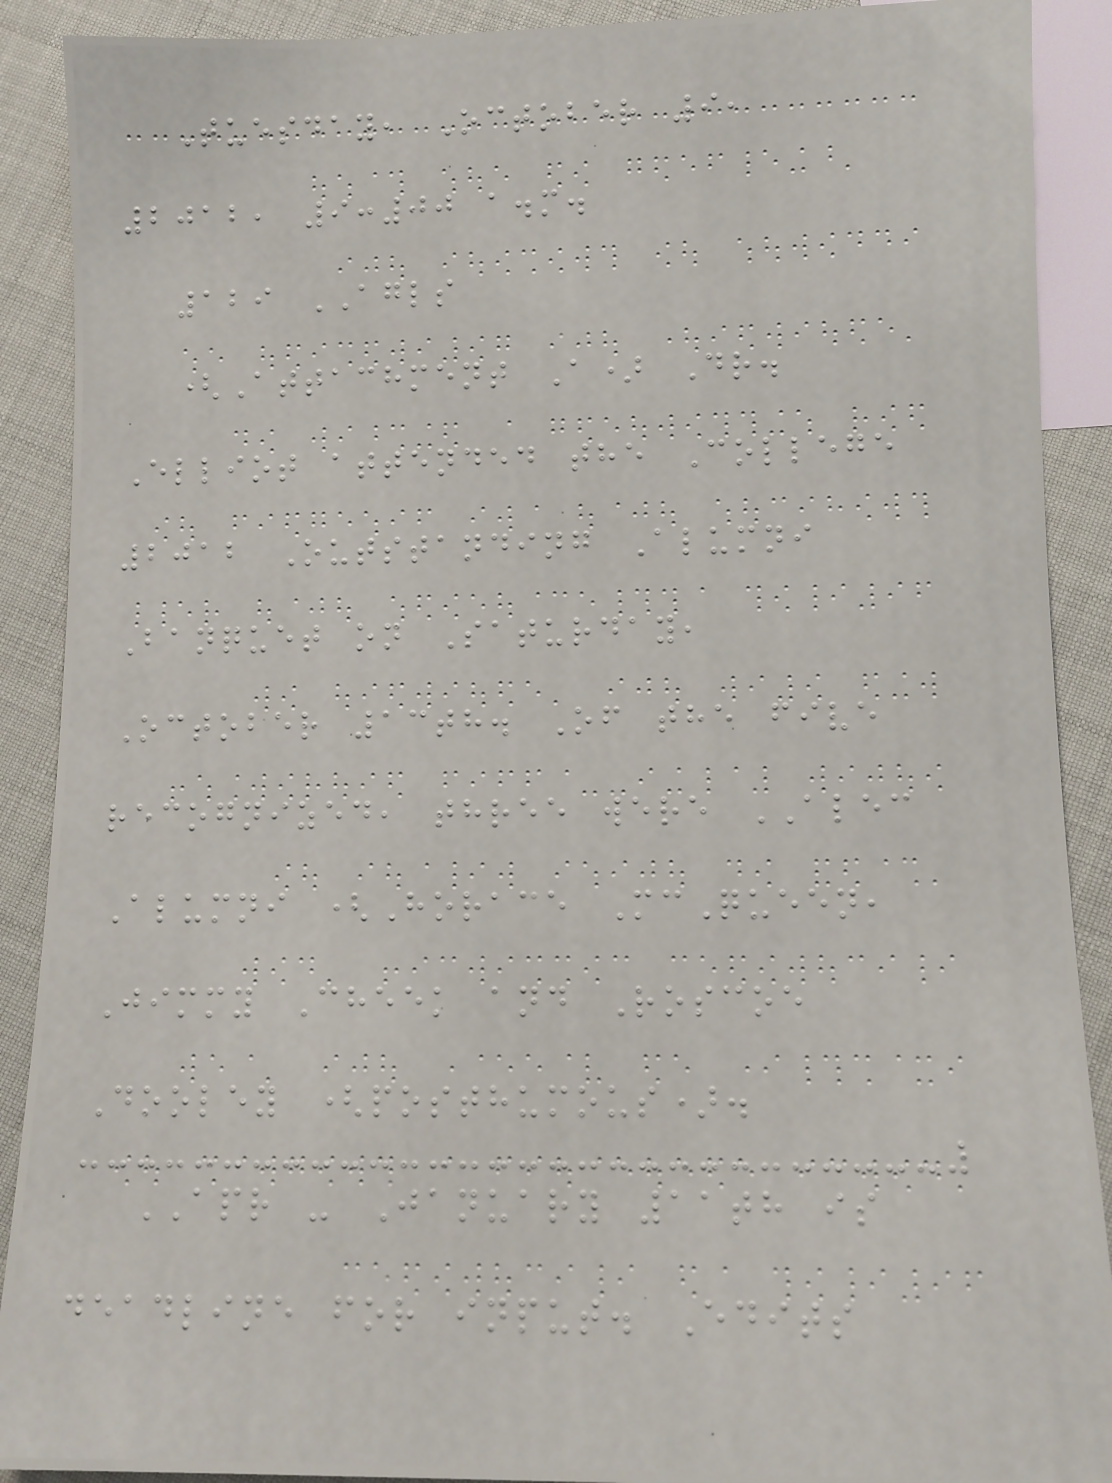Tuesday, October 9,
2012, 9:00 a.m.
129 AGLS
(Attachment A) Dr.
Elliot attended the College
2012 Outstanding Alumni
Banquet on Saturday,
October 13th. Of the five
recognized, three were ALEC
Alumni (Horace McQueen,
Jimmy Cheek and Roscoe
Dooley (posthumous).
APR - January 11th is
deadline for input. Edits
